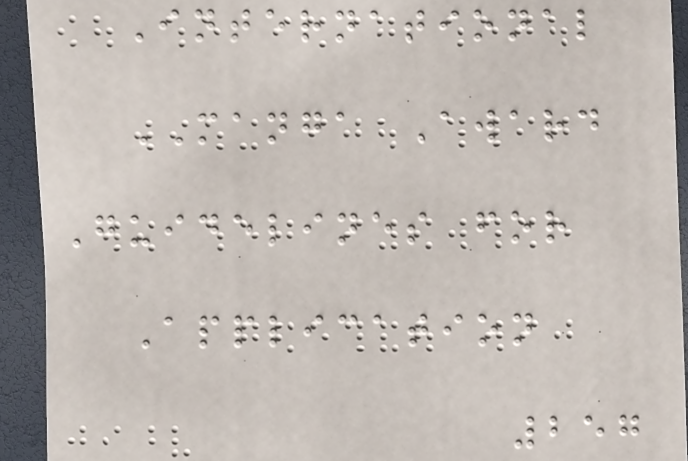International
MANGA Award
Guidelines for
Application
257
